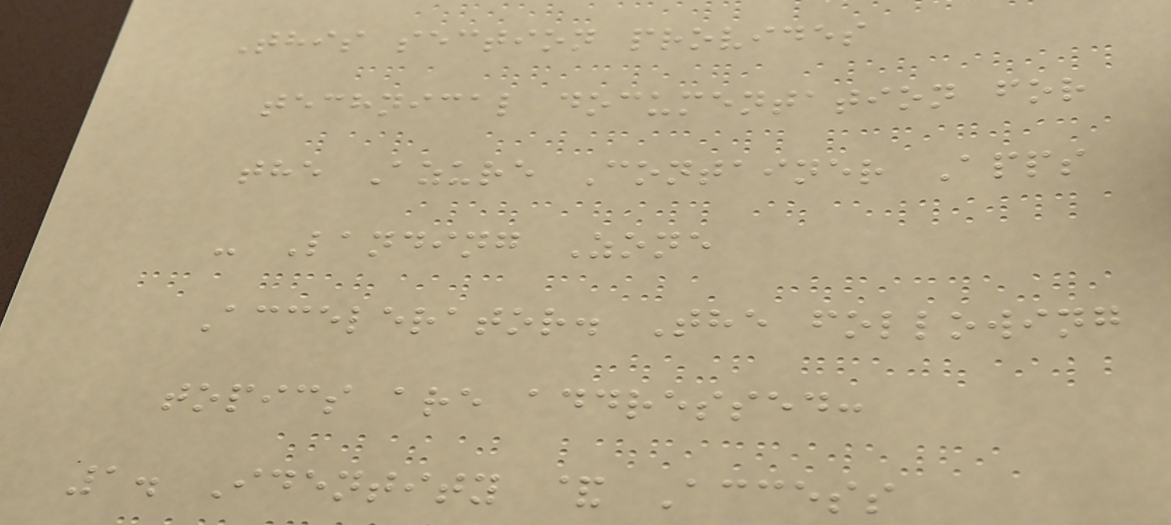This section provides
technical documentation for
the Azure Container Apps
- Landing Zone
Accelerator. The following
topics are addressed:
1. Identity & Access
